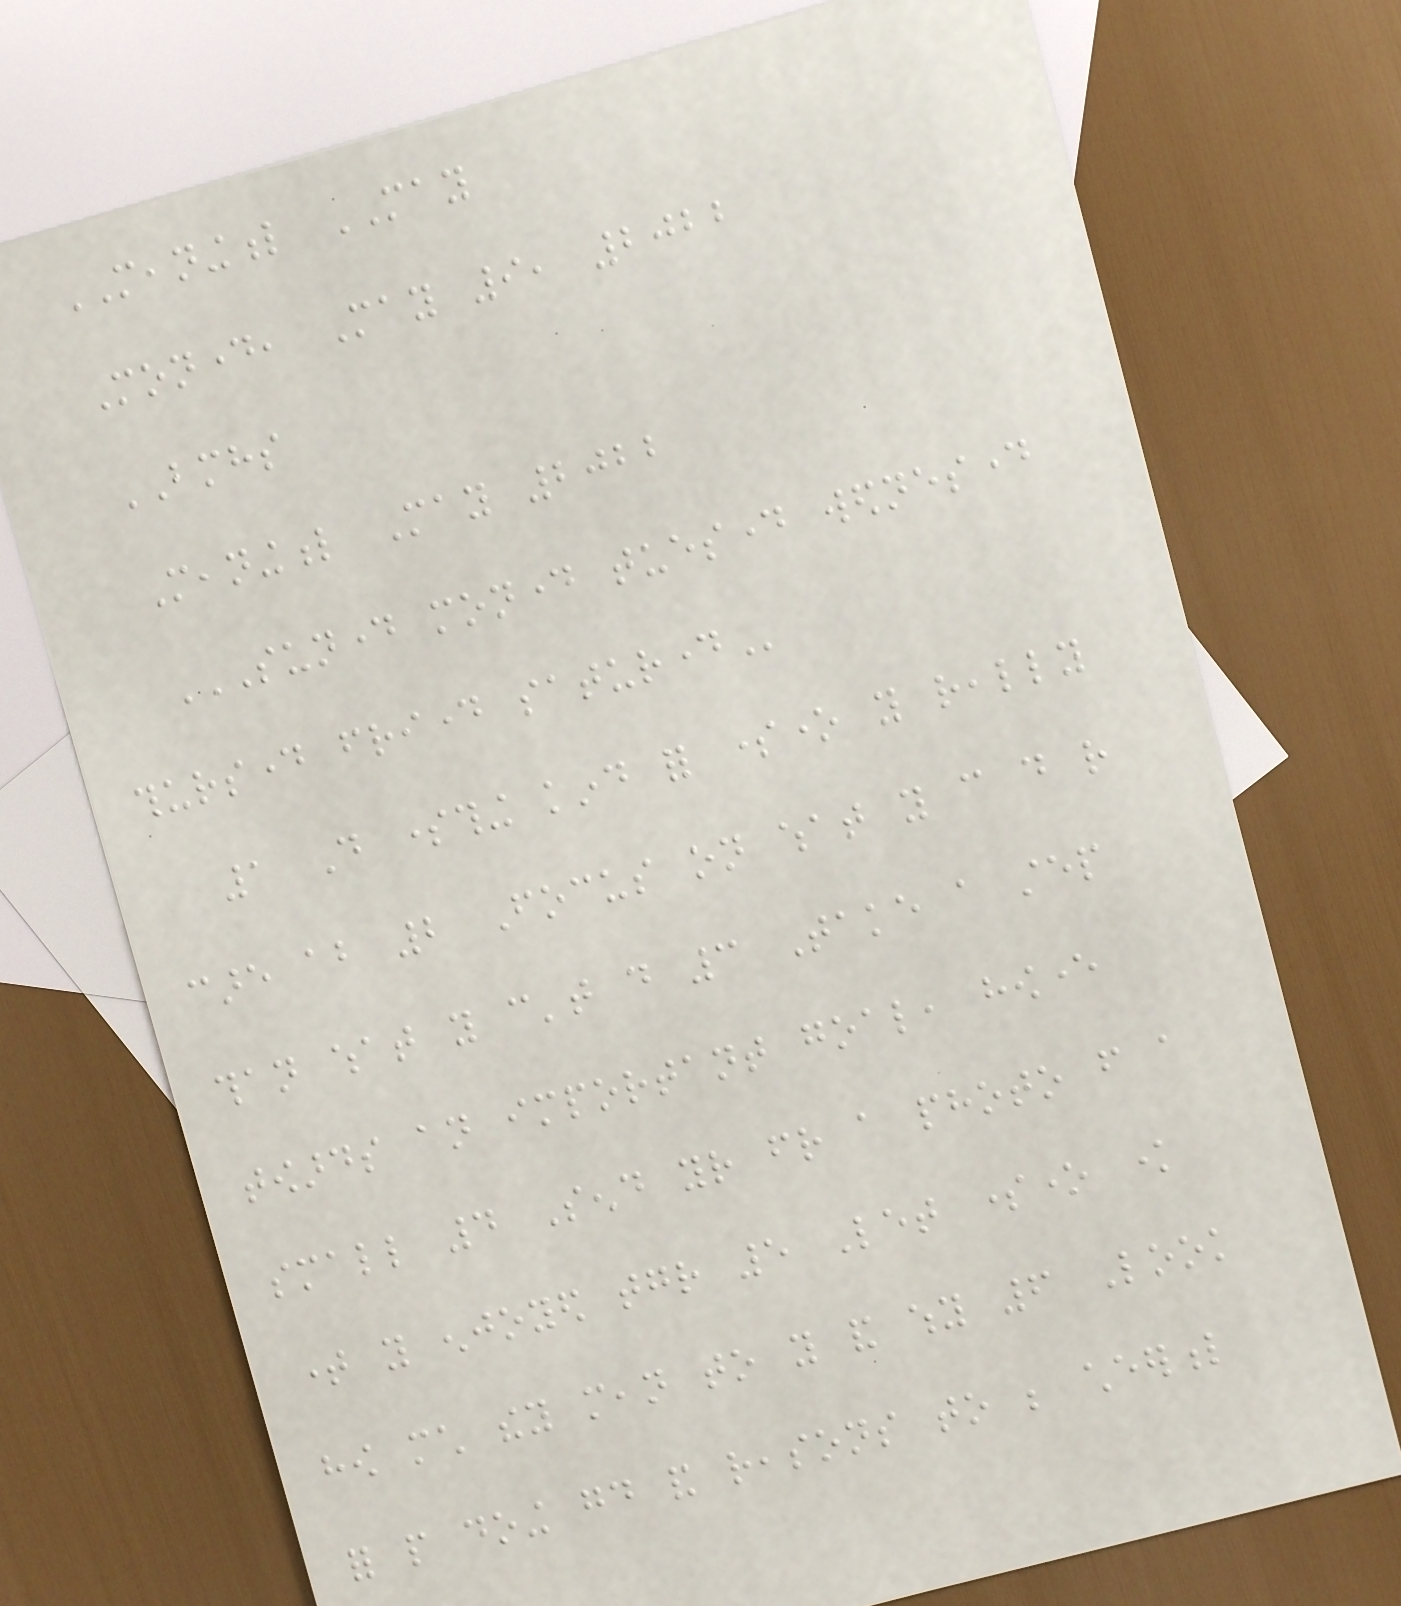MEANINGFUL MAY
Monday, May 9, 2022
BMHS
Meaningful May 2022
SUNDAY MONDAY TUESDAY WEDNESDAY
THURSDAY FRIDAY SATURDAY
1 Do something kind for someone you really
care about 2 Focus on what you can do rather
than what you can't do 3 Take a step
towards an important goal, however
small 4 Send your friend a photo from a
time you enjoyed together 5 Let someone know
how much they mean to you and why 6 Look
for people doing good and reasons to be cheerful
